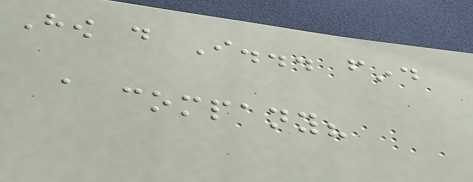How do I... find
a company?
